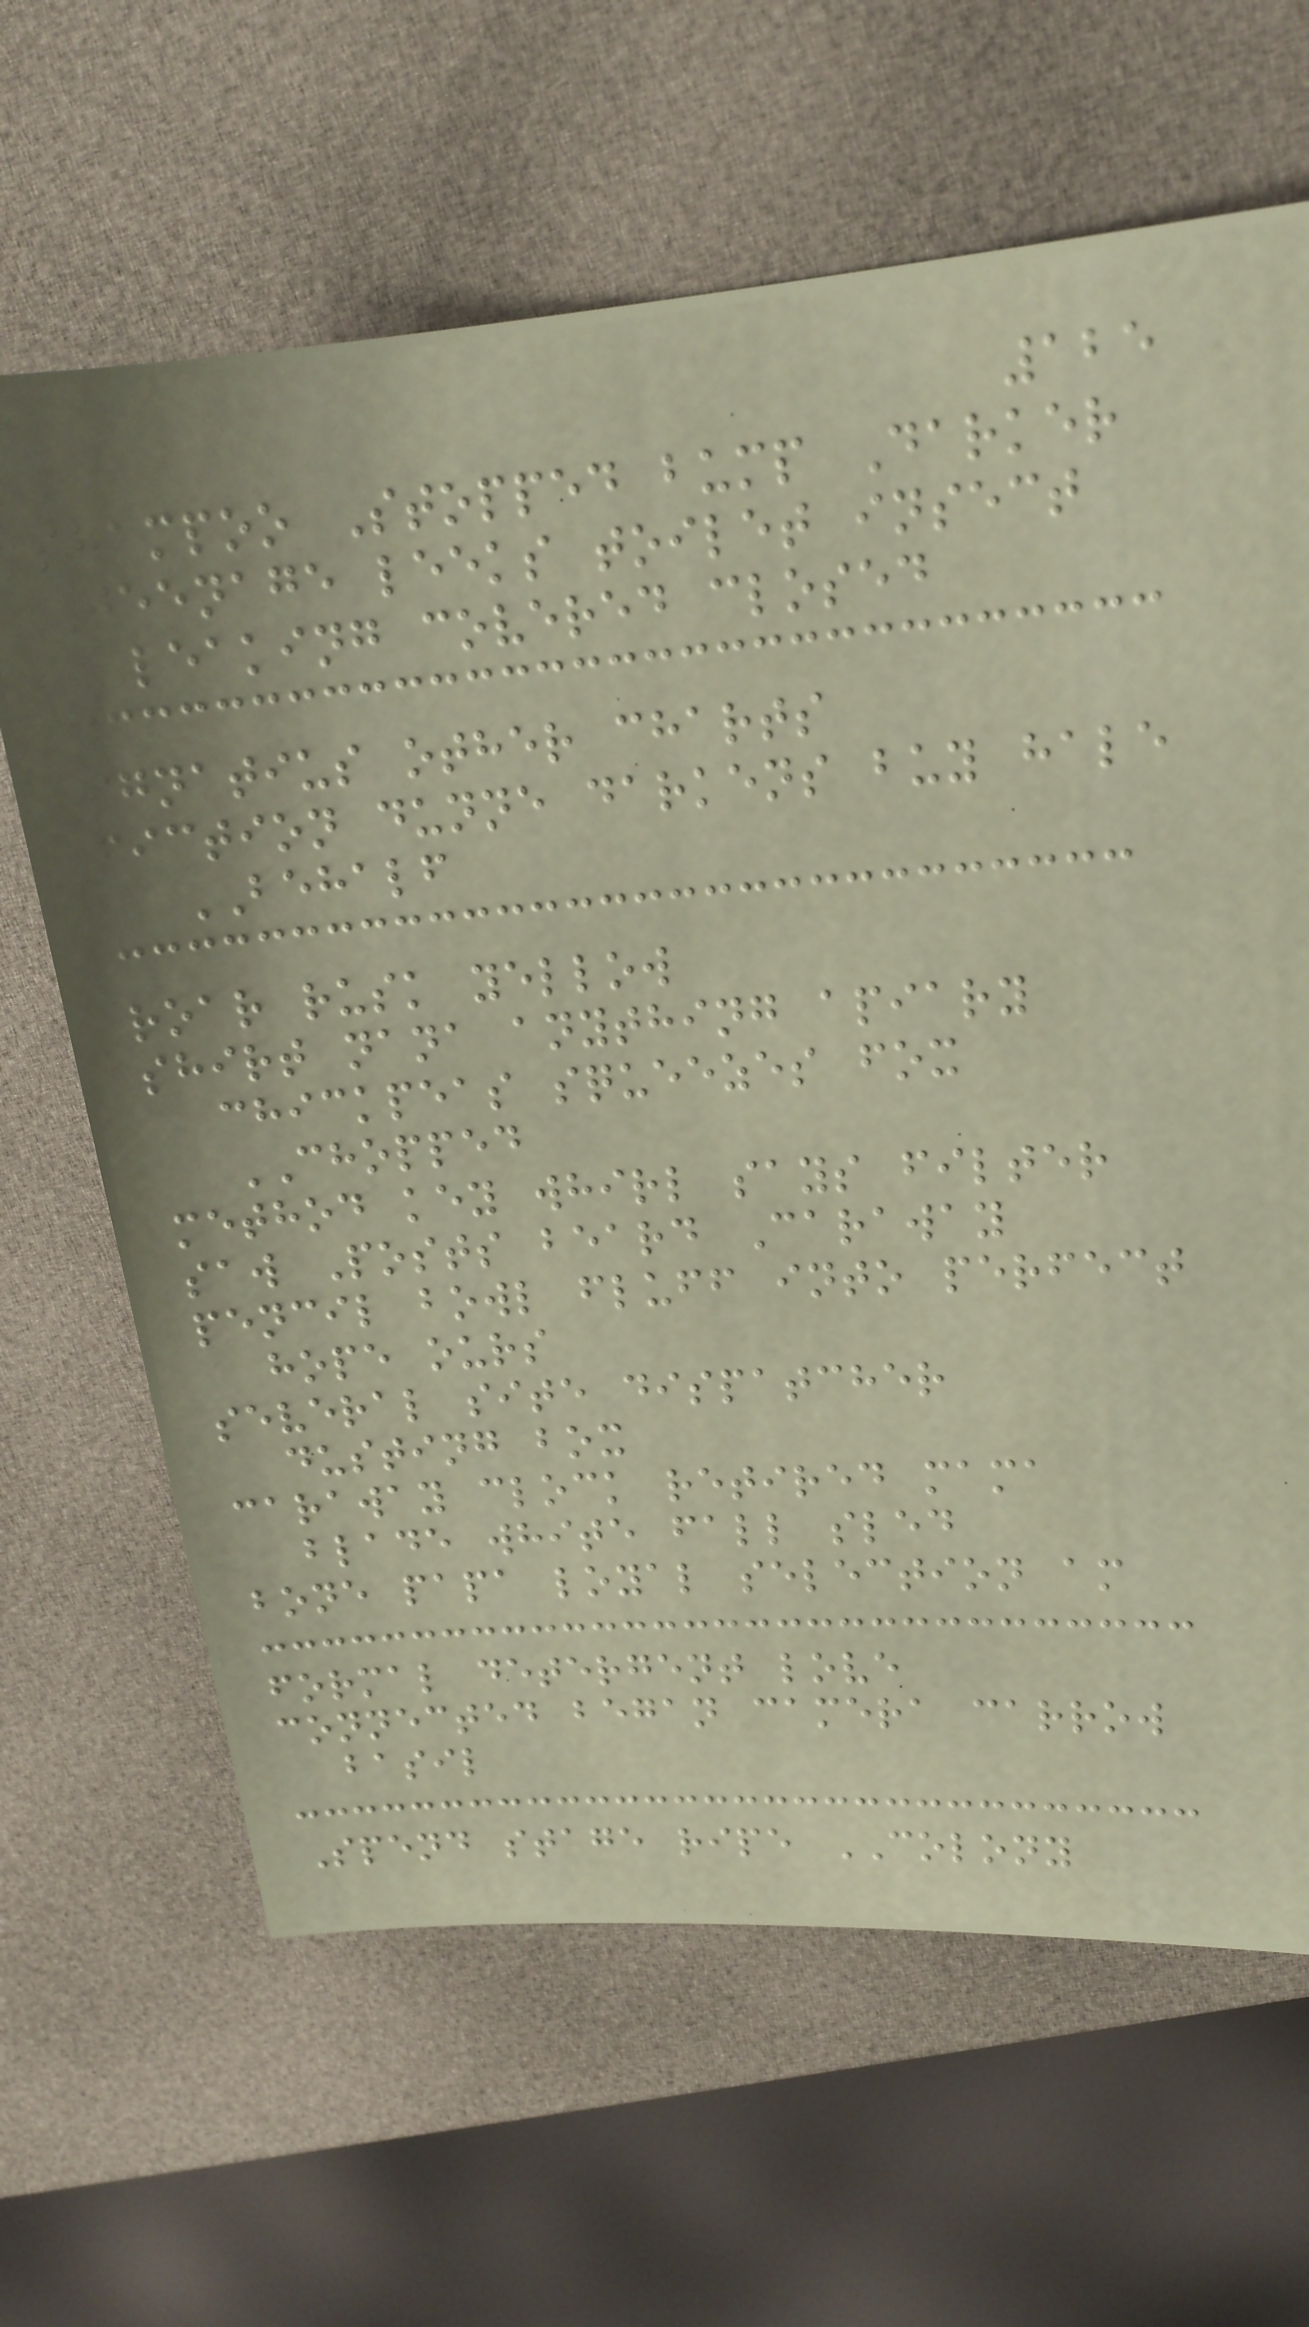125
shampoo Stopped bump Darker
Teenage leeks toilet insect
leaking covered closed
ignatius other charts
fiction dunne darkens buy hale
BEHALF
roar rusk yellow
shirt nana anything apiary
chickpeas squeezes fox
CHOPPED
method key whirl says filter
saw Posts beard Caraway
pencil bowl fluff into perfect
hope ours
several site dispatcher
dusting box
caraway clock retired mama
blade white fall sled
bone papa loyal selection am
formal detergent love
connected began camera carrow
basil
Spend stage ripe COLONY
